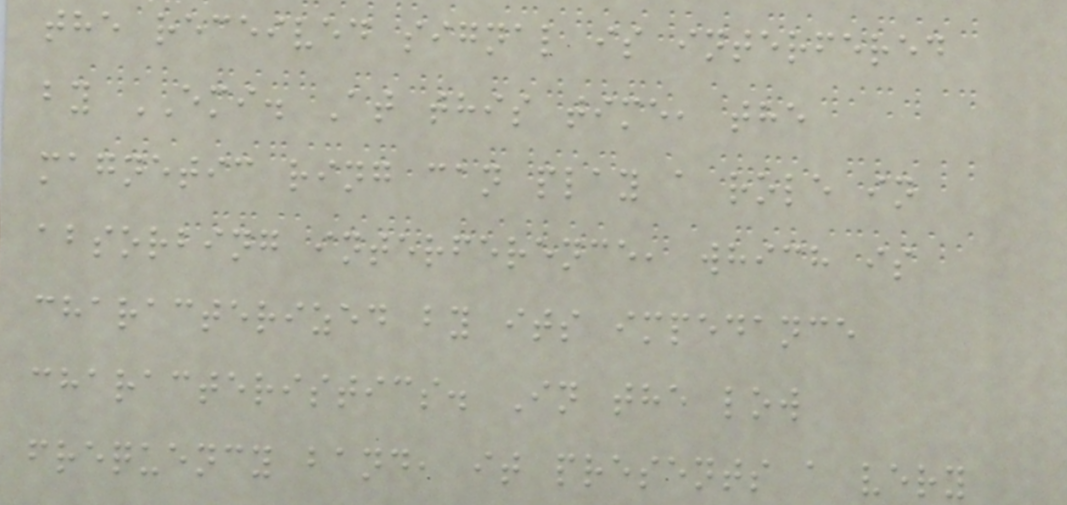the received signal is interfered
by EMI. At this time, the
magnetic ring can play a role in
absorbing interference, which is
characterized by its impedance
characteristics. In the low
frequency band, it presents a very
